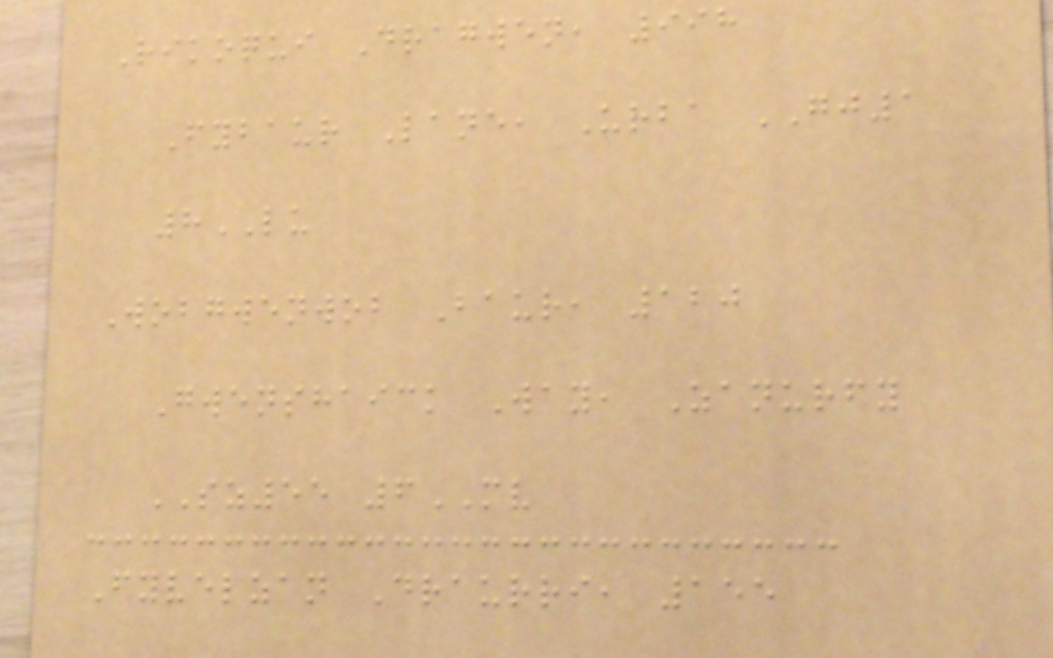Rikoqui Dragwen, 998
Fybaur Lane, Urba GJ1
8LU
Wobgwenwob Baur, 120
Gwenshaick Way, Zanurfy
SZ55 6MV
Fyvelzan Draurri, 155
